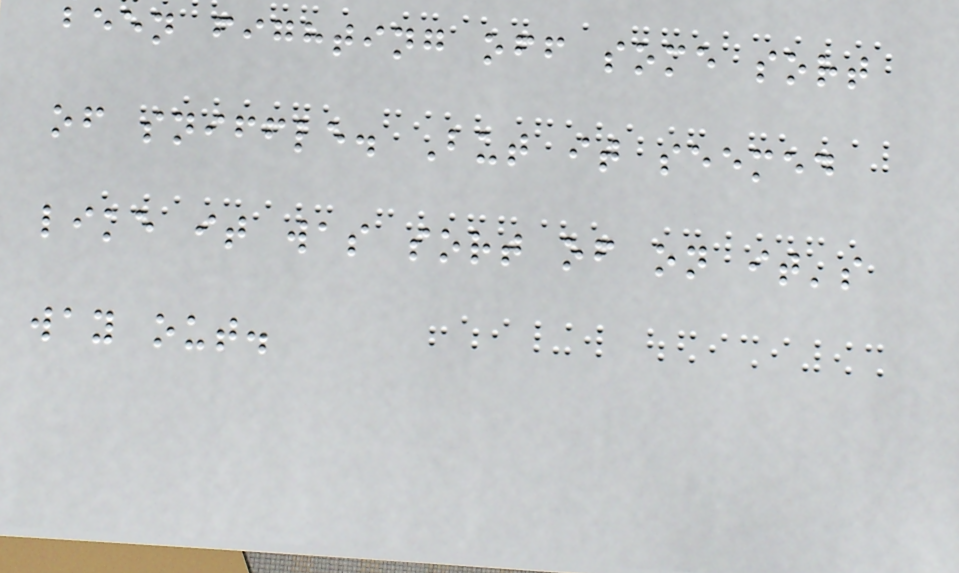been fighting off some sort
of sniffle. But it seemed
like it was sort of on it's
way out.
